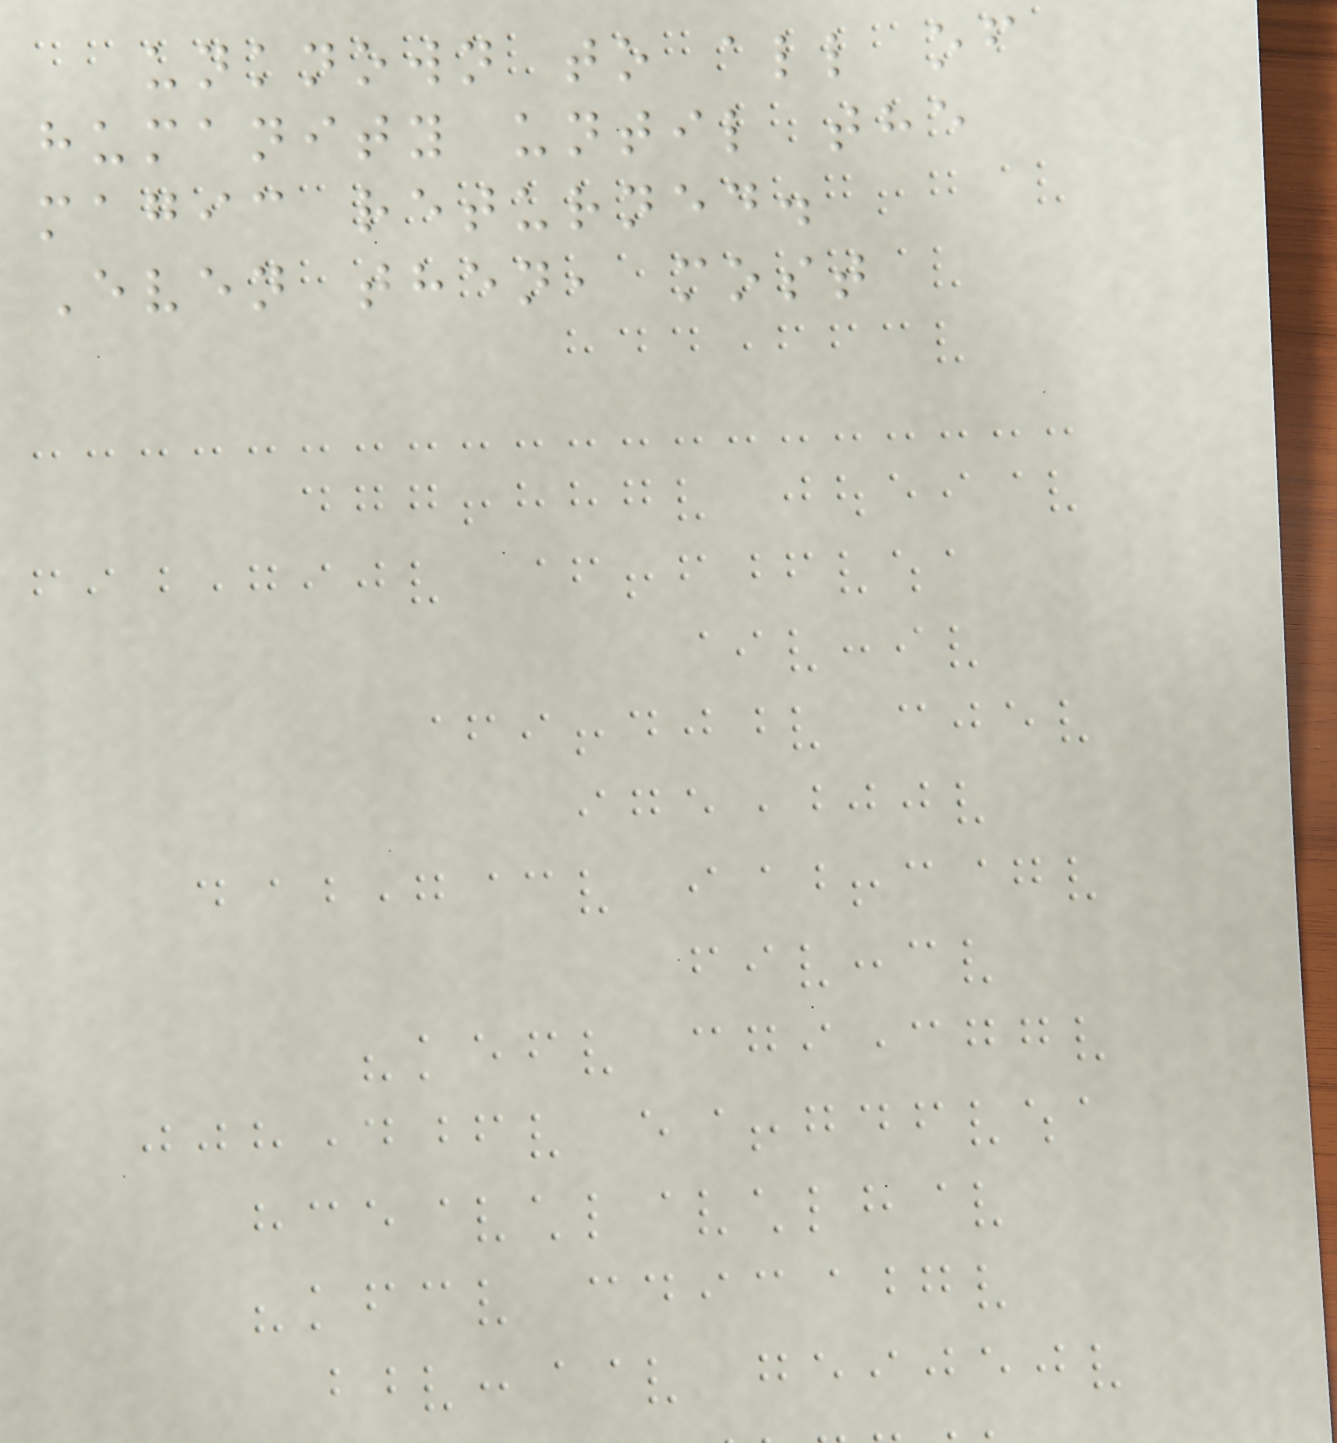unknown to all of
humanity until the
magic returned.
Even then, most
